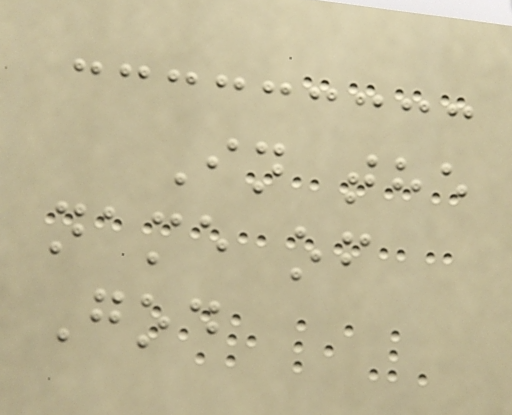In the
name of
God
